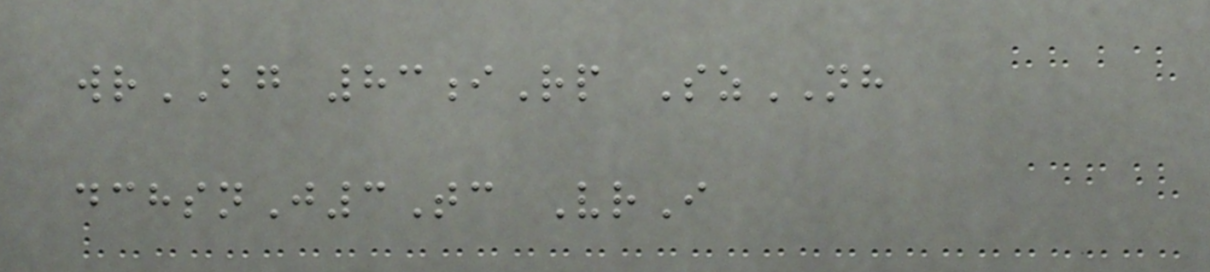wrBG 83iRp SzNH
dchsnJ3Tc VrI
